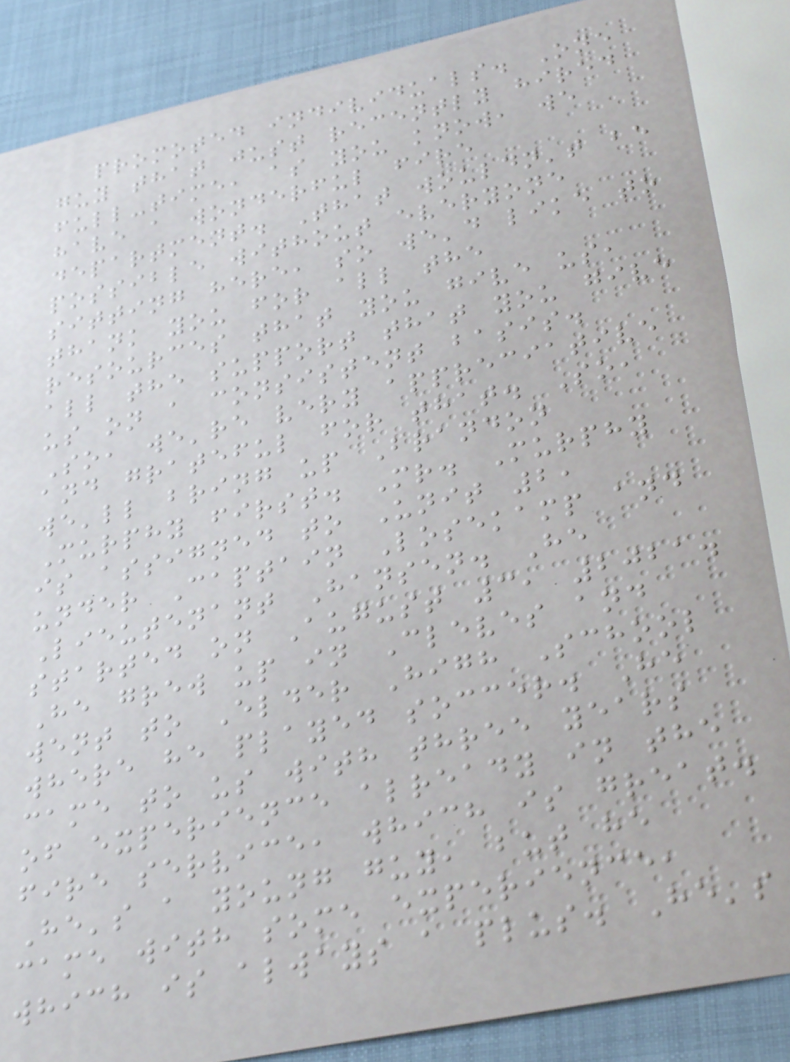promoted individuals. One
guy that just recently hired
full-time, as you know, we
have a wonderful fire
department. That wouldn't be
possible without everyone
sitting here, so we'd like to
thank you for all the
resources that you give us,
all the support that you give
us on a consistent basis.
So, we're very appreciative
and grateful for that. So,
we'll bring up Brandon
Murphy first. Mr. Murphy
is assigned to Unit 2,
under Captain Losekamp and
Lieutenant Hansen. He
started on August 3, 2021.
He grew up in Cleves and
went to Elder High School
where he played soccer. He
came to us with three years
of experience already in the
fire service, which is great.
He's a young guy, but he
came with some experience,
which is always a plus. He's
